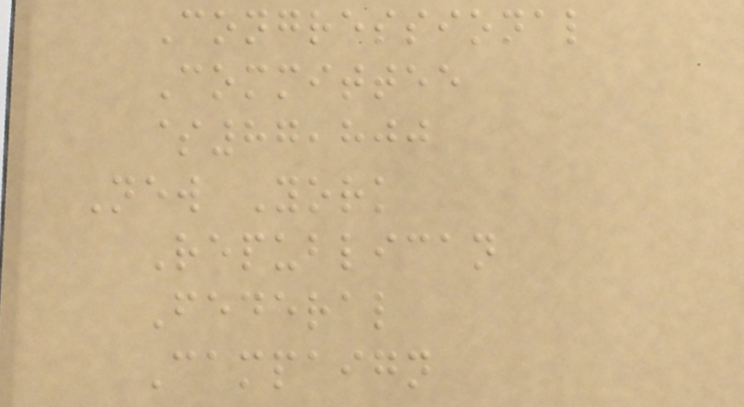Congressional
Committee
$87,800
New York
Republican
Federal
Campaign
